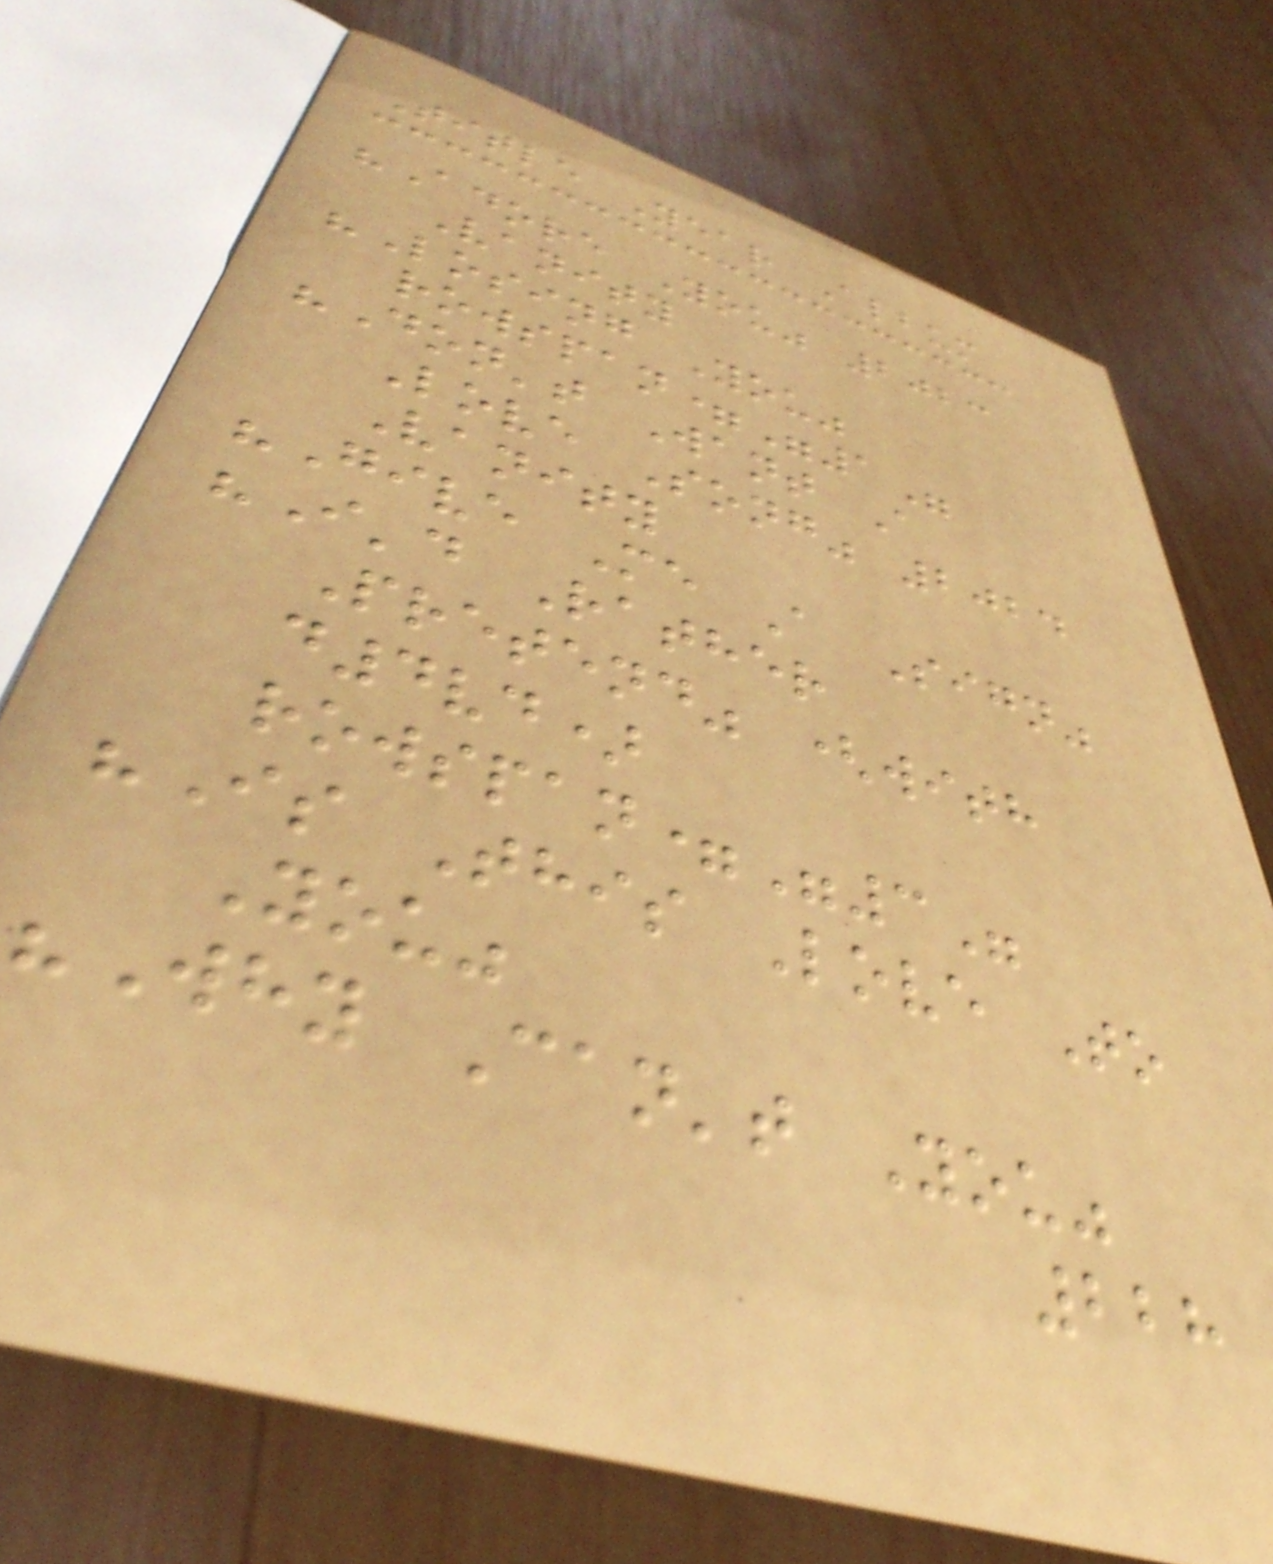Title Year Album
"Adore You" 2023
Vanity
"Losing You"
rowspan="1"
"Don't Want A
Love Song" 2024
Vanity
"Give Me A Sign"
"I'd Rather
Pretend" (with
d4vd)
rowspan="3"
"Is This Love To
You"
"Why Can't You"
228
